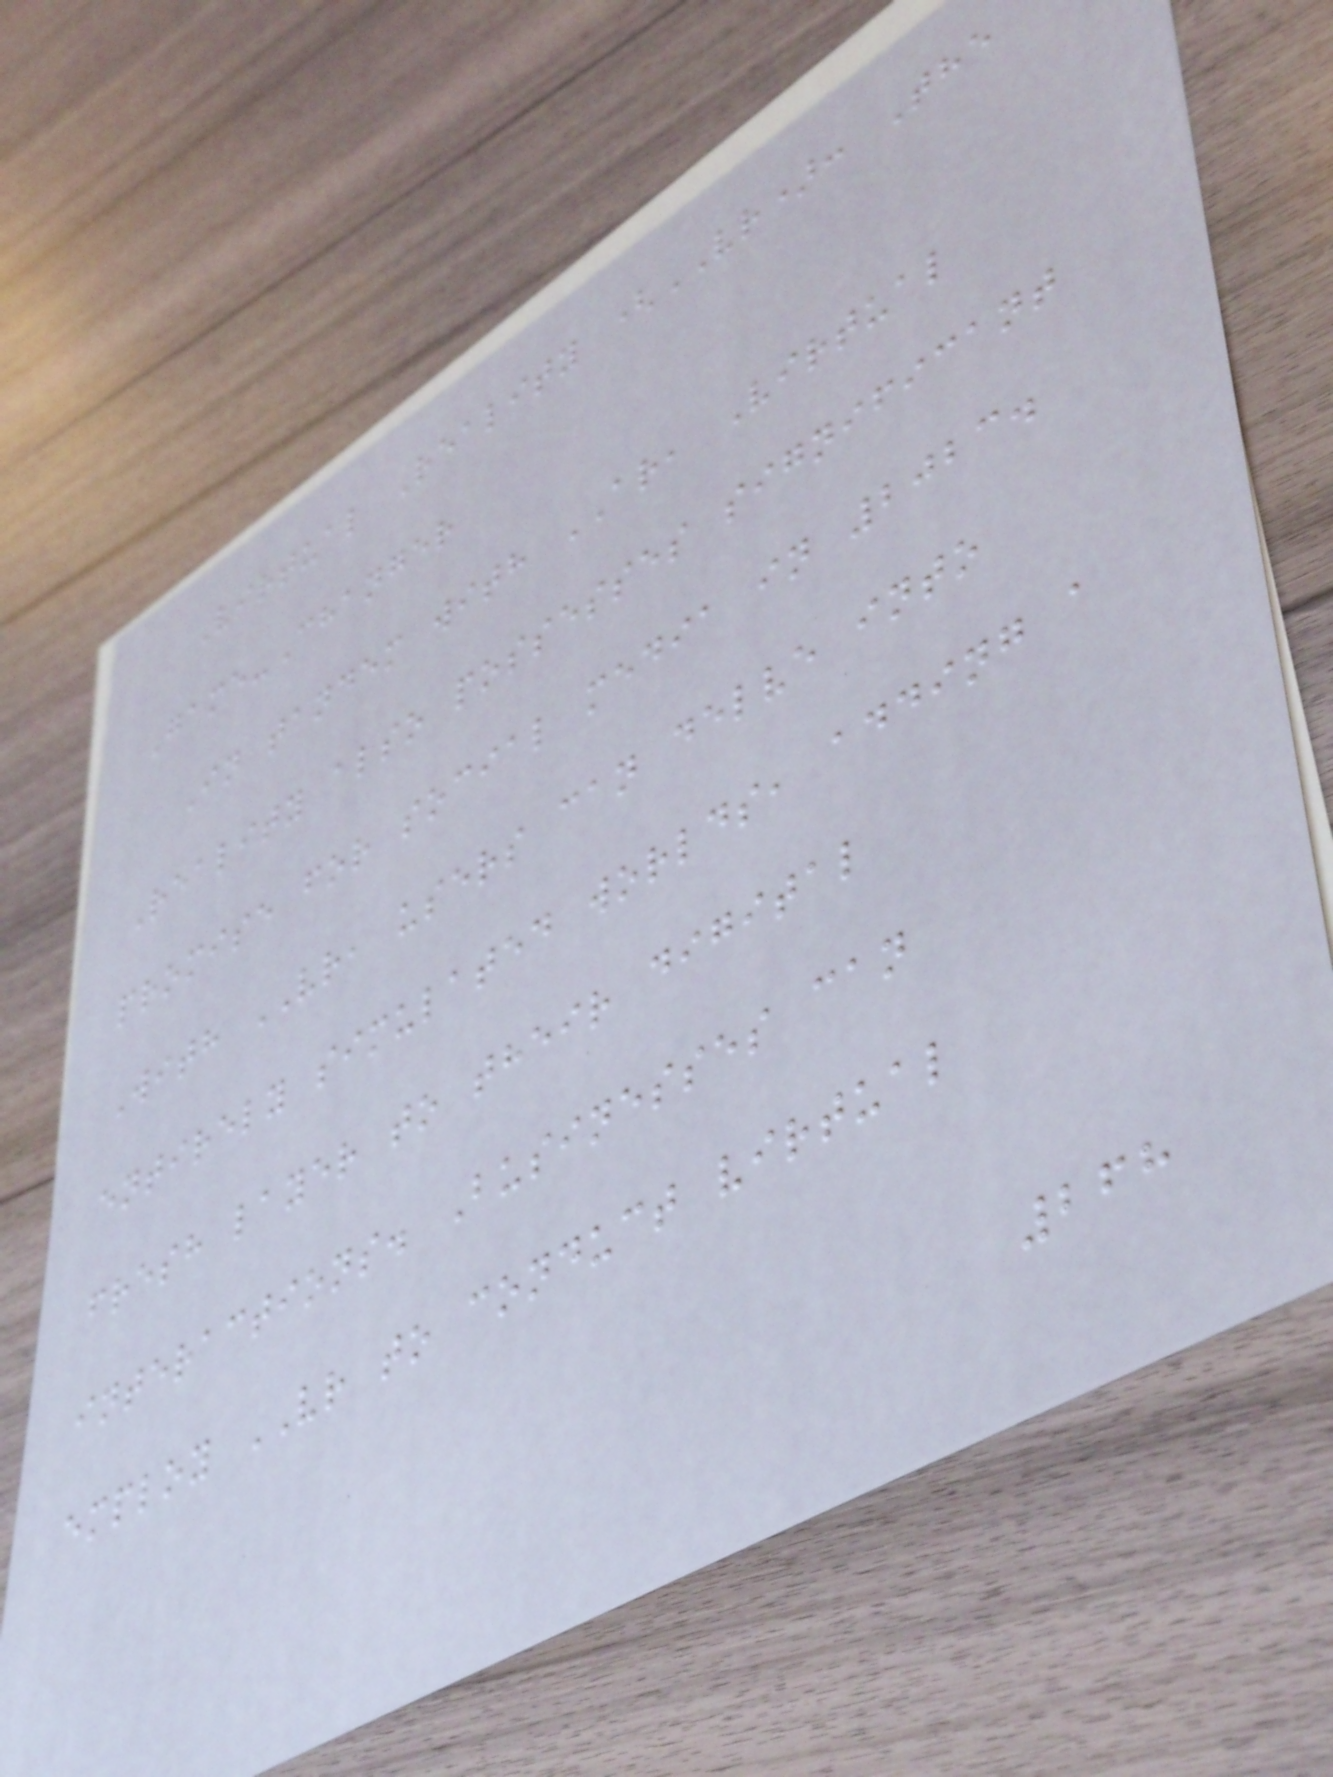Virtual Reality (VR): The
Game-Changer
In tandem with AR, Virtual
Reality also possesses significant
promise for social media in 2023.
With VR, users can delve into
entirely simulated worlds, adding a
fresh layer to their digital
interactions. Businesses can
employ VR to conduct virtual
268
